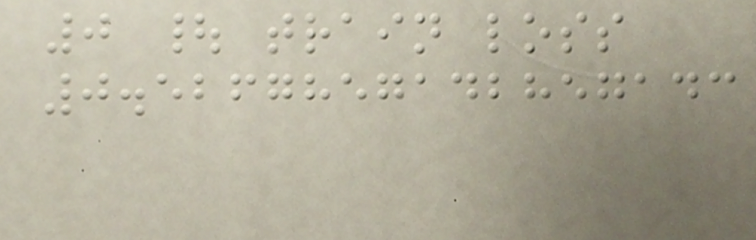0 | train loss
0.5267857142857143
